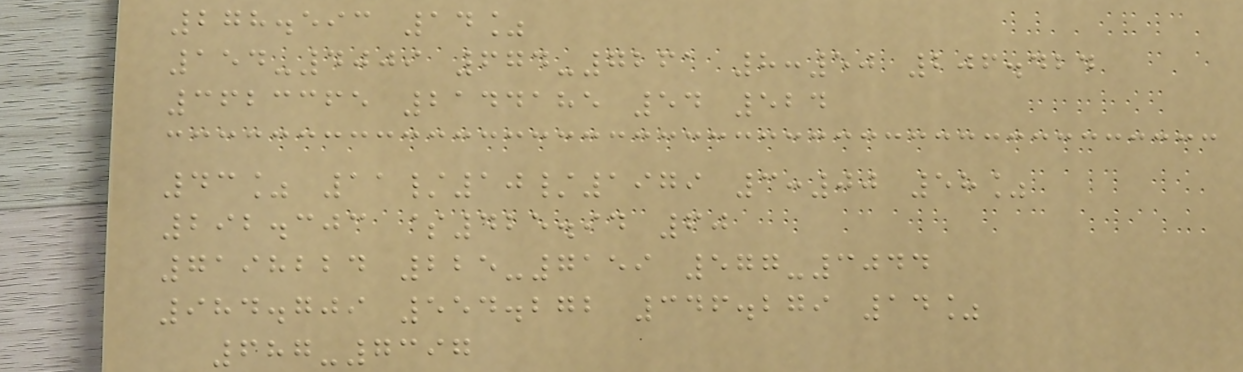278.593 14%
154-4009 674-7261 8:50 206.424
3623365 2144185 54 524
43% 11/10/1979 3:00 58%
292.303 $425.94 60
7198224 225-7159 577-3044
984.709 554.272 346.279 14%
687-7397
